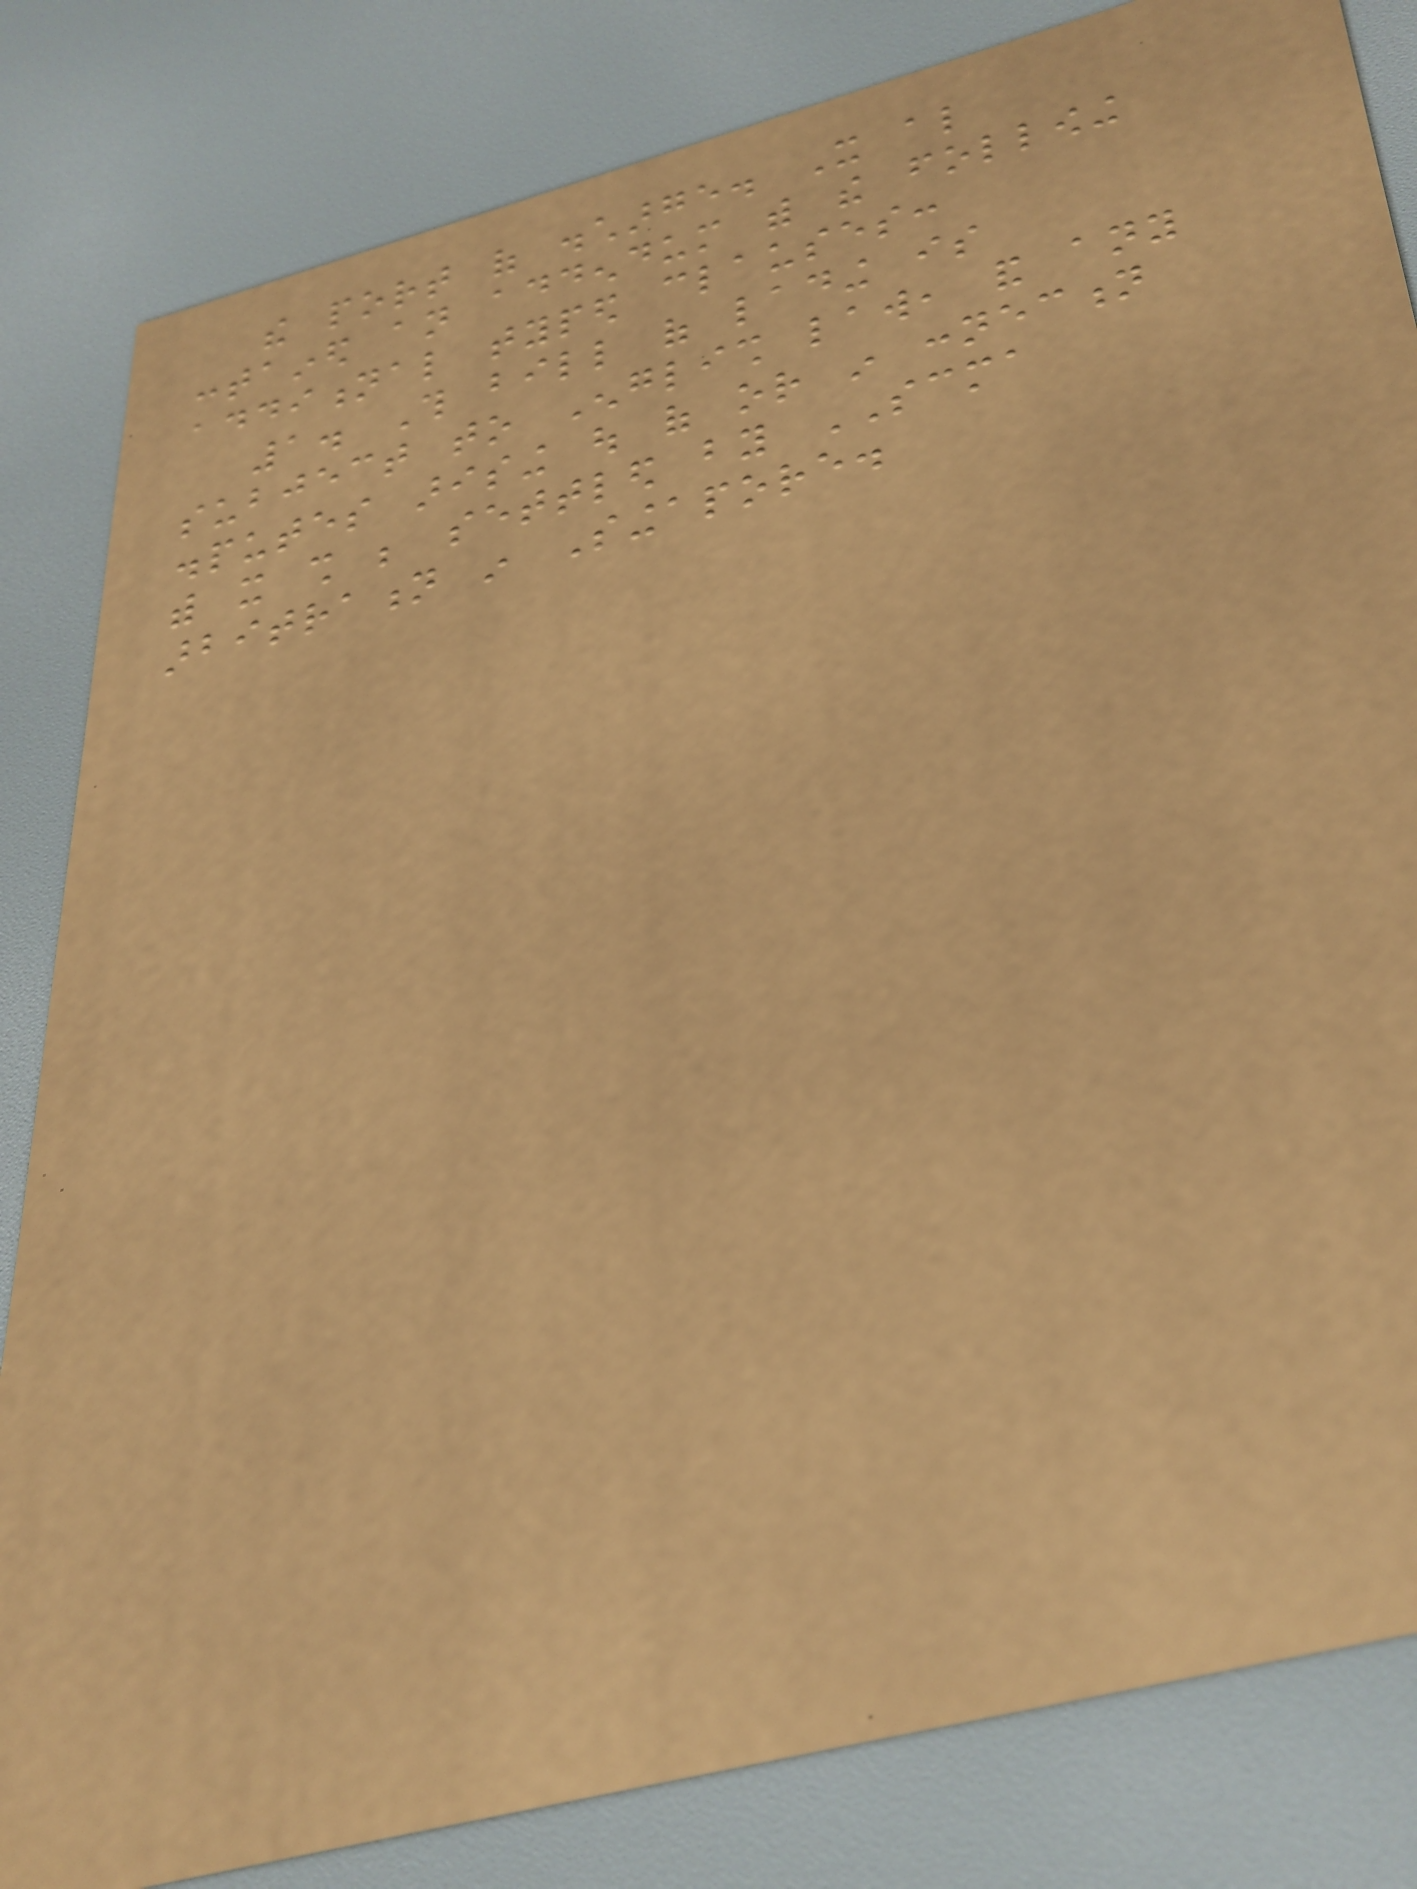the port of discharge. It also
contained an addendum with the following
additional typed clauses:
1. This bill of lading is
subject to English law, and any
disputes arising out of or in connection
with it shall be settled by SCMA
arbitration in Singapore.
